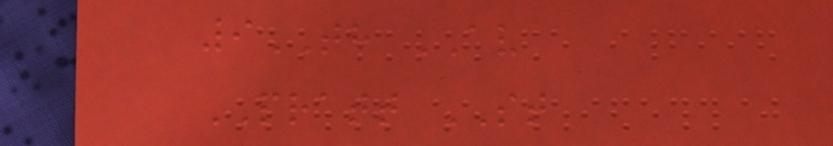9TH AV
PRATT ST
